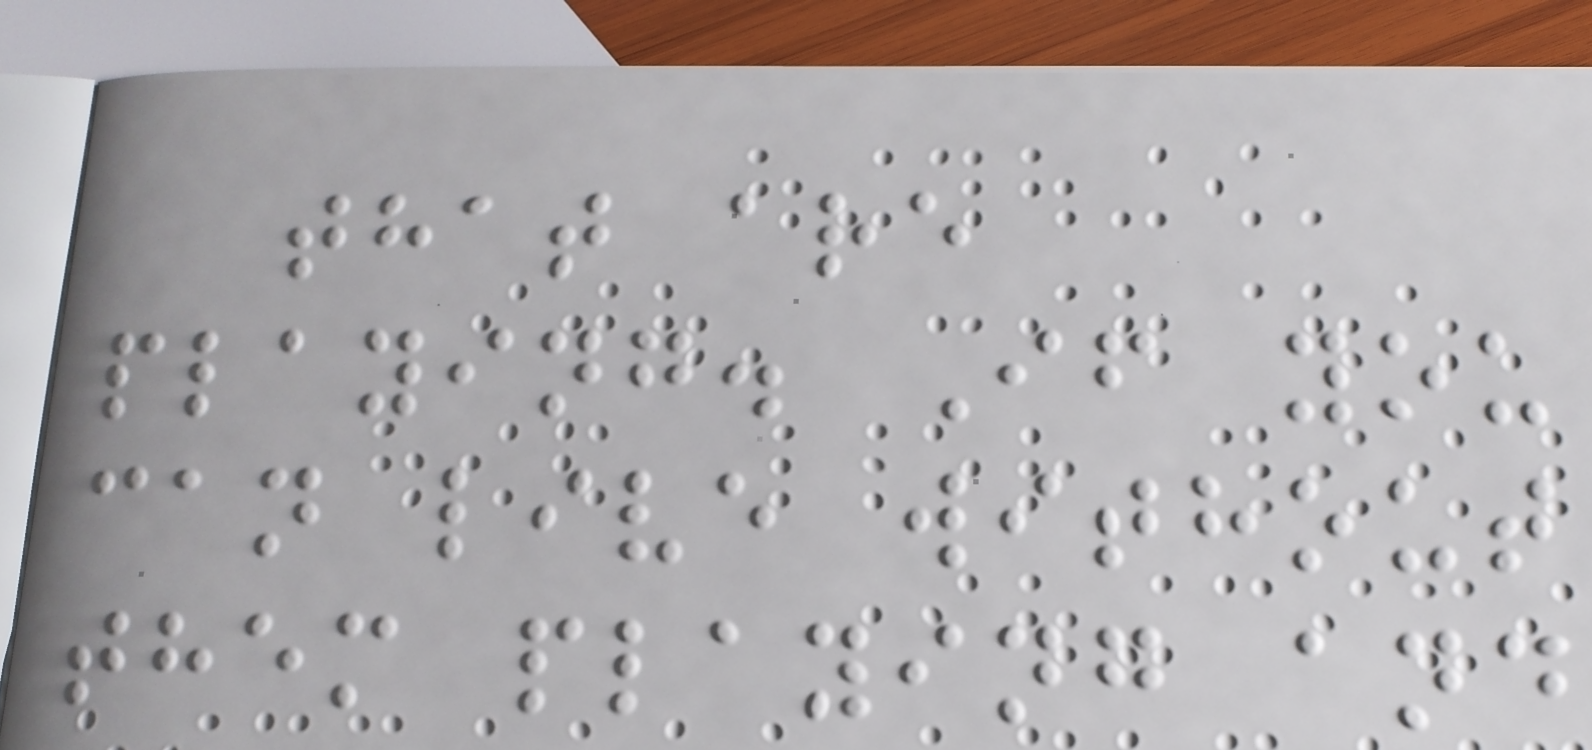that are
playing. If you
can live without
them playing and
